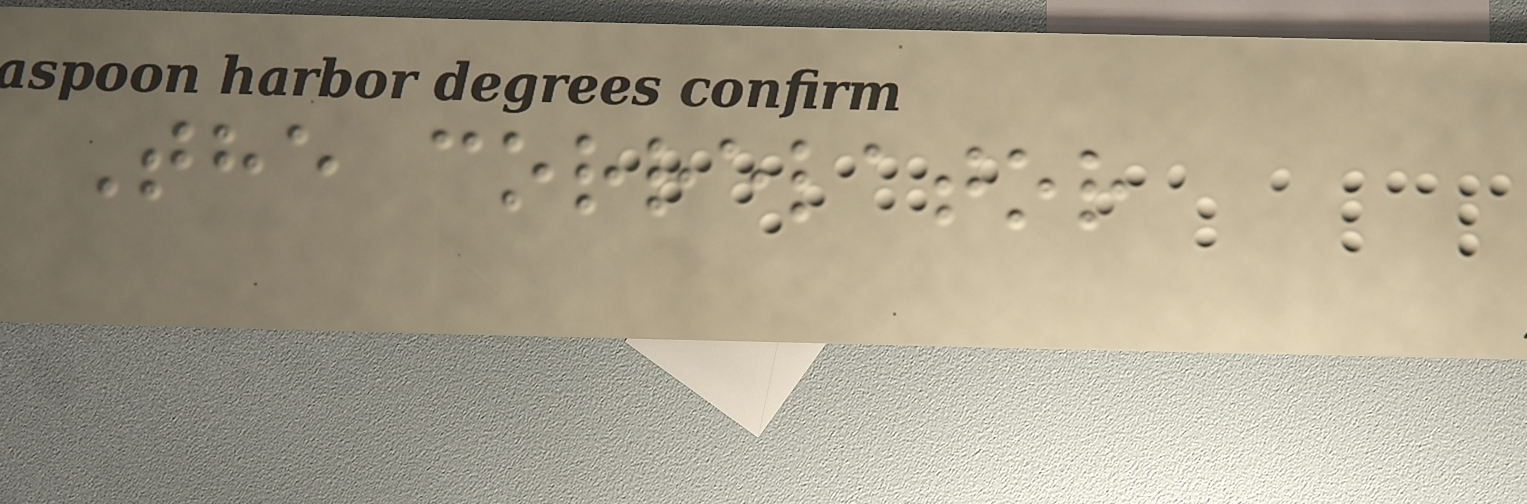The correlator
